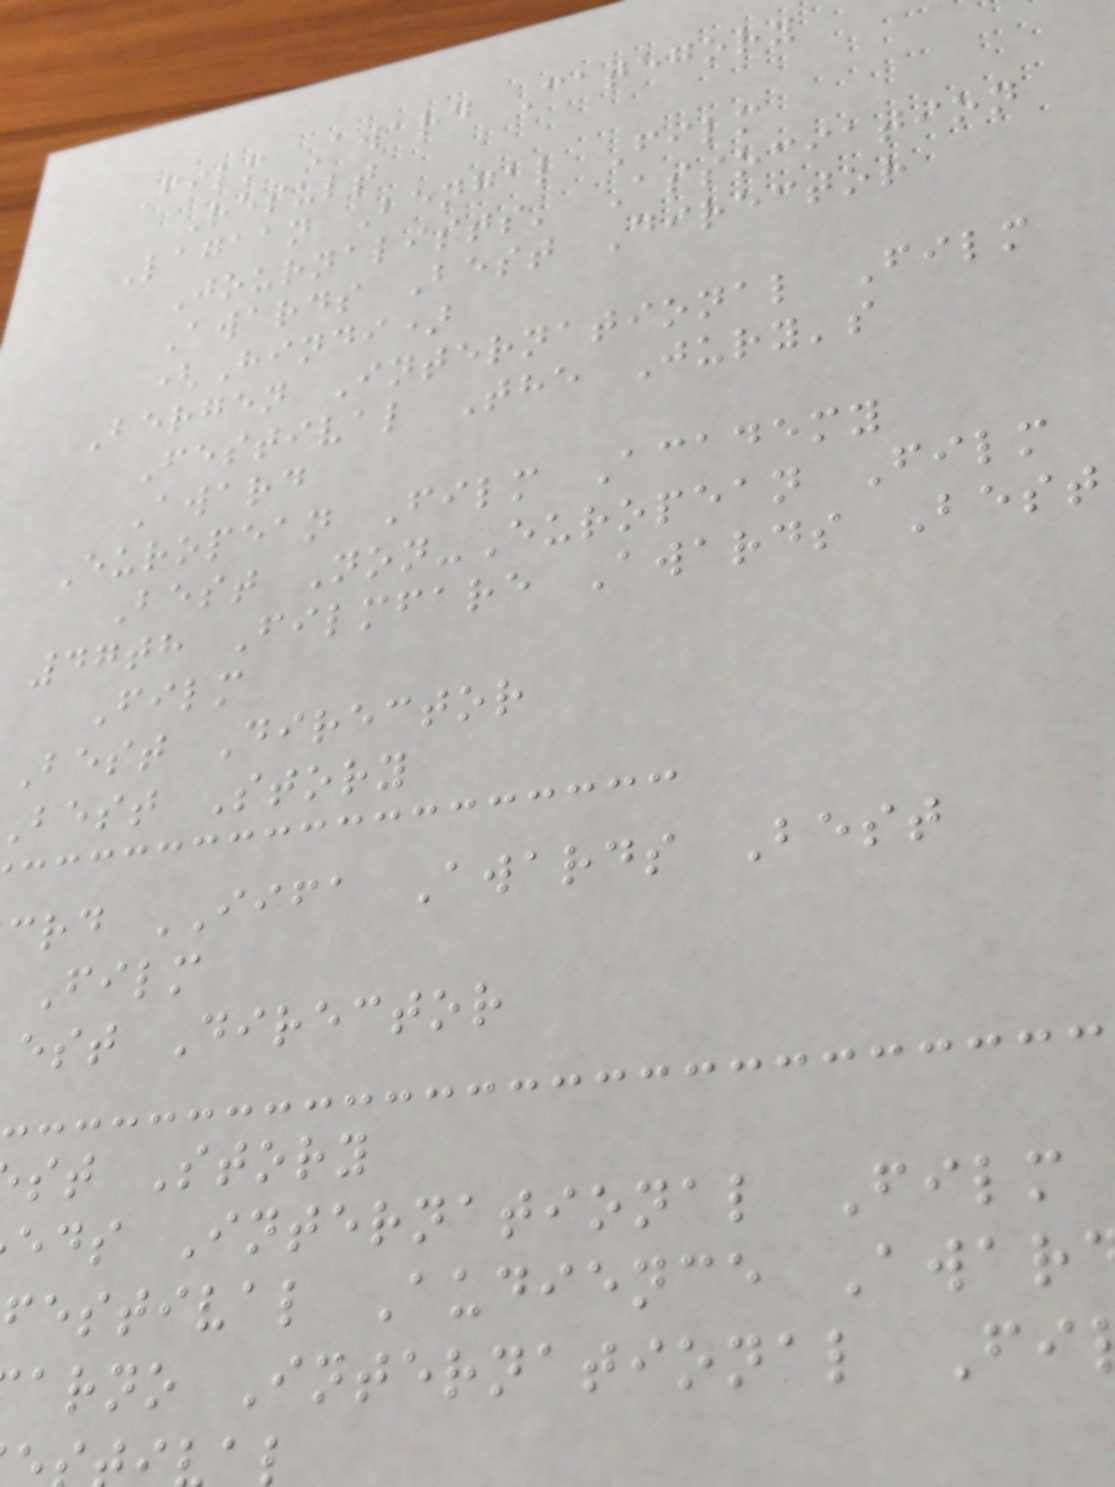Film Award Category
Result
Lagaan Bengal Film
Journalists' Association
Awards Best Director
(Hindi)
Bergen International Film
Festival The Jury's
Award
European Film Academy
Best Non-European Film
47th Filmfare Awards Best
Film
Best Director
best Story
crd IIFA Awards Best
Film
est Director
st Story
eds International Film
festival Audience Awar
arno International Fi
